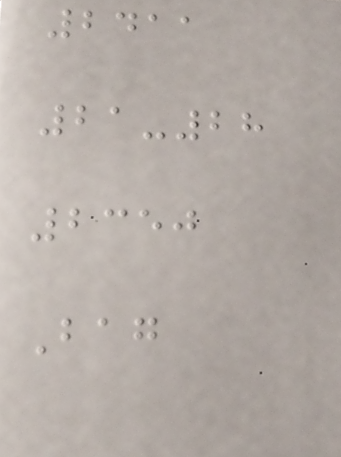2411
21-28
2350
Bag
